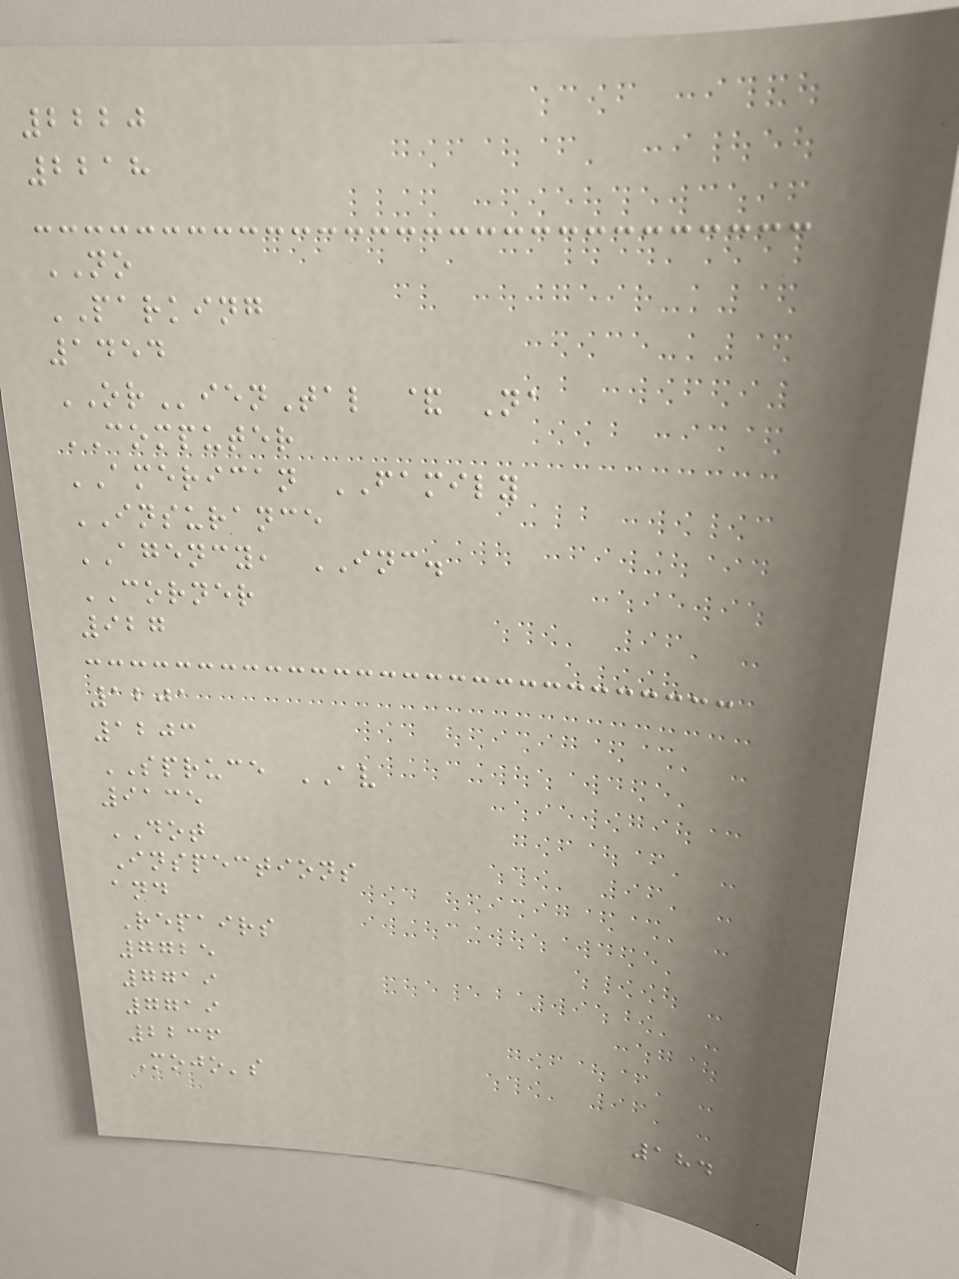2220
2218
NO
PARKING
1454
ORienTal & Na
COMPUTER
AMERICAN FAMILY
INSURANCE
AGENCY, INC.
CORNER
927
1201
1203
SPRUCE AV
9135
DOT
Inspections
and
Repairs
7725
7719
7719
2236
Mojo's
184
